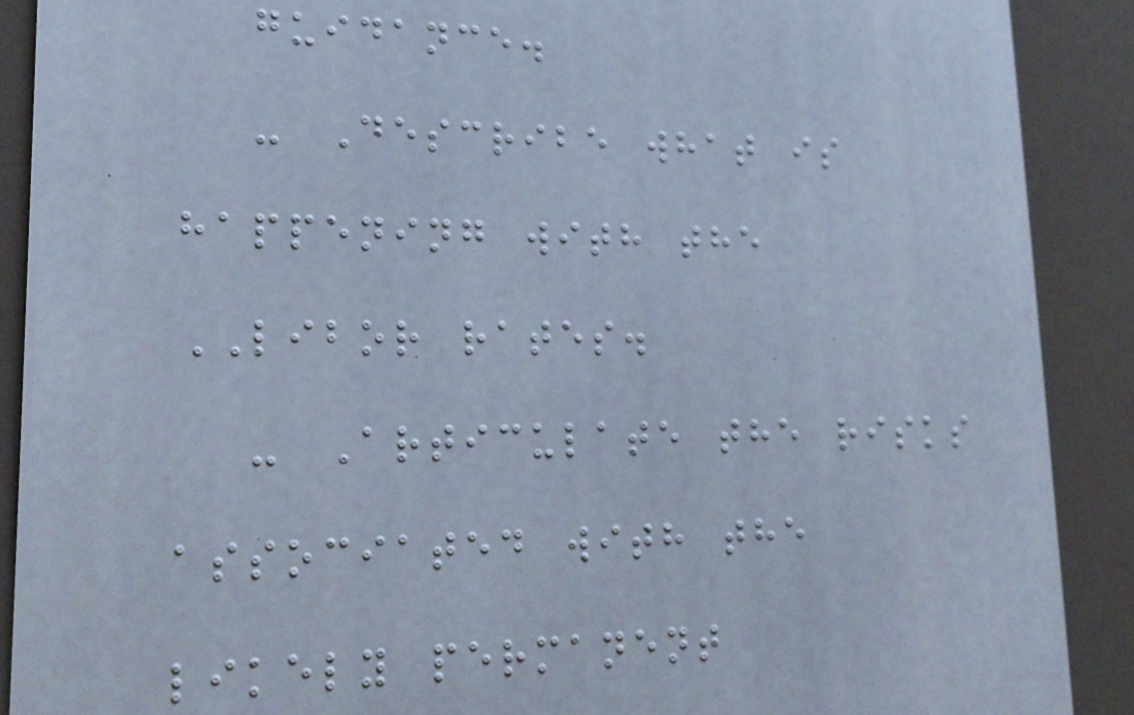guidance.
- Describe what is
happening with the
LIBOR rates.
- Articulate the risks
associated with the
likely permanent
